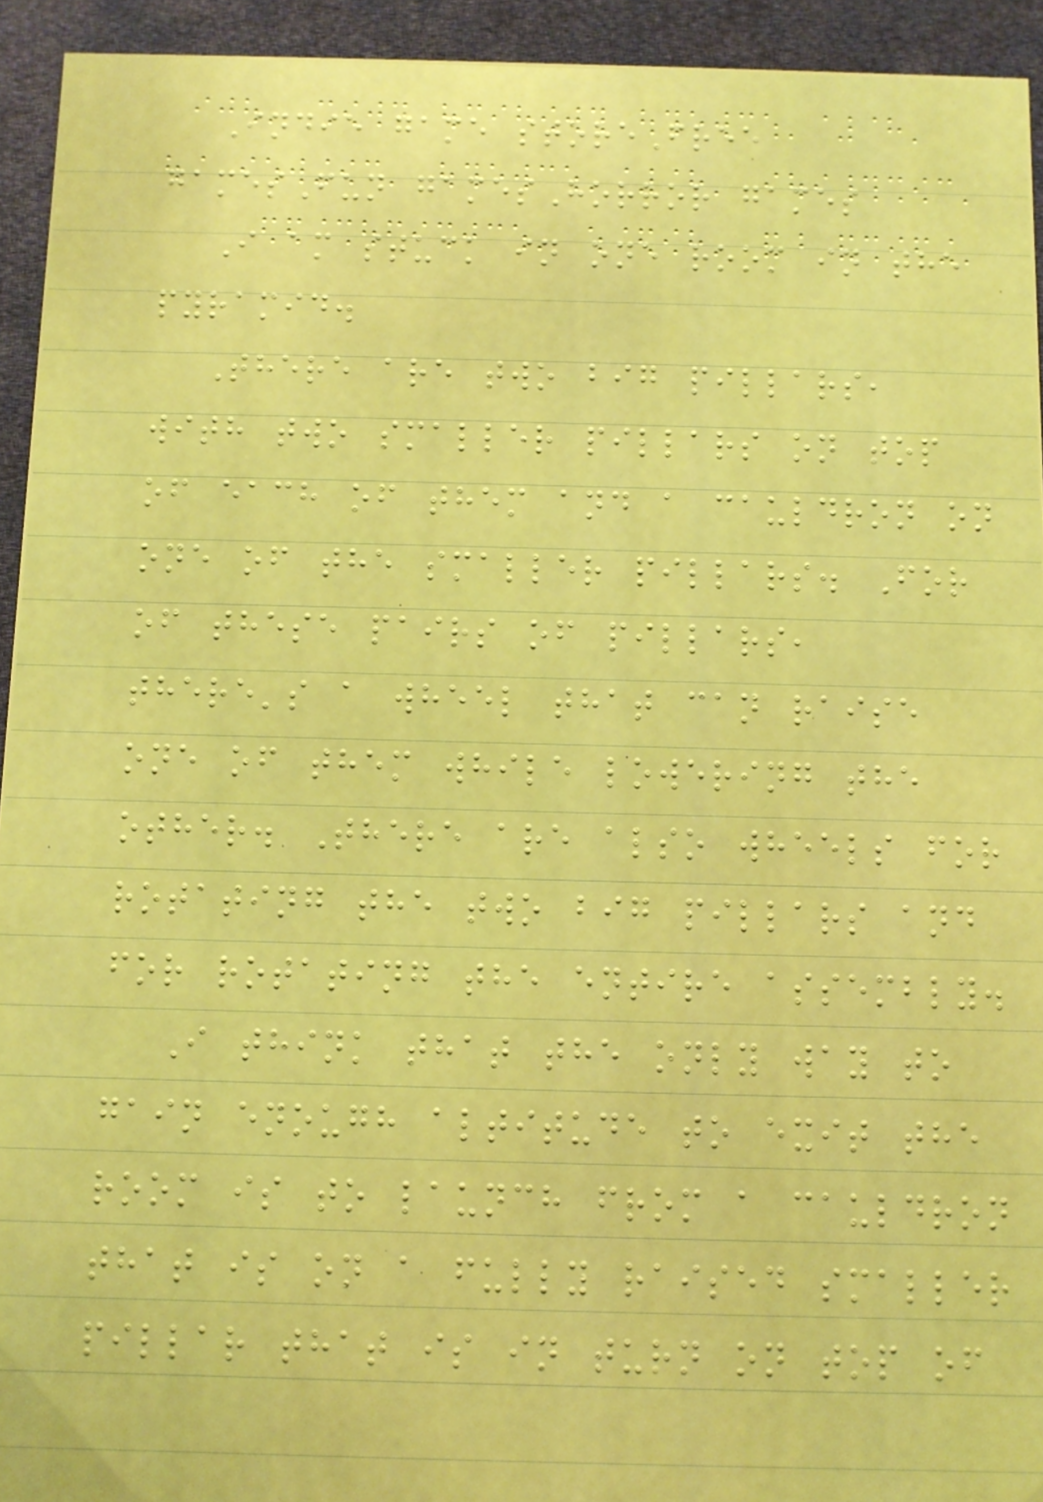Indie game storeFree
gamesFun gamesHorror games
I am stuck in one room in the
pyramid.
There are two big pillars,
with two smaller pillars on top
of each of them and a cauldron on
one of the smaller pillars. For
of these pairs of pillars,
there's a wheel that can raise
one of them while lowering the
other. There are also wheels for
rotating the two big pillars and
for rotating the entire assembly.
I think that the only way to
gain enough altitude to exit the
room is to launch from a cauldron
that is on a fully raised smaller
pillar that is in turn on top of
